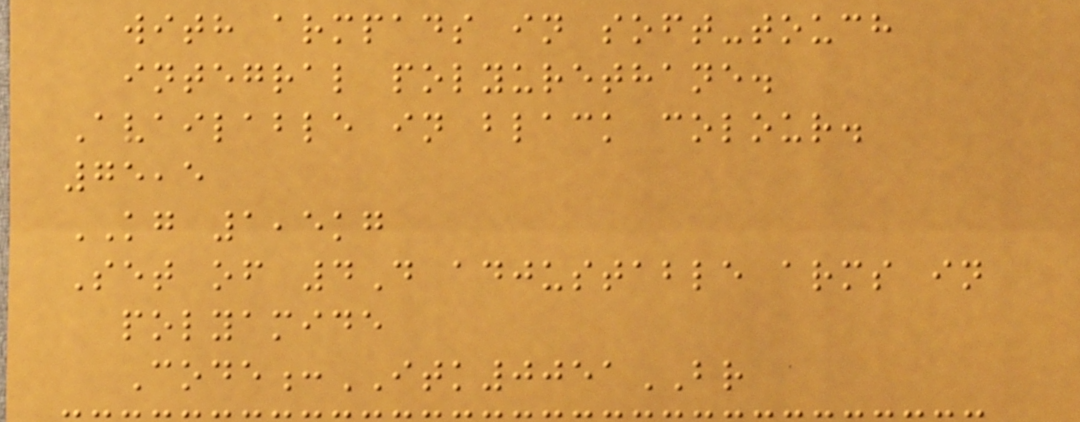with armpads in soft-touch
integral polyurethane.
Available in black colour.
75,5
KG 1,5kg
Set of 4D adjustable arms in
polyamide
Code:ITK0051BR
